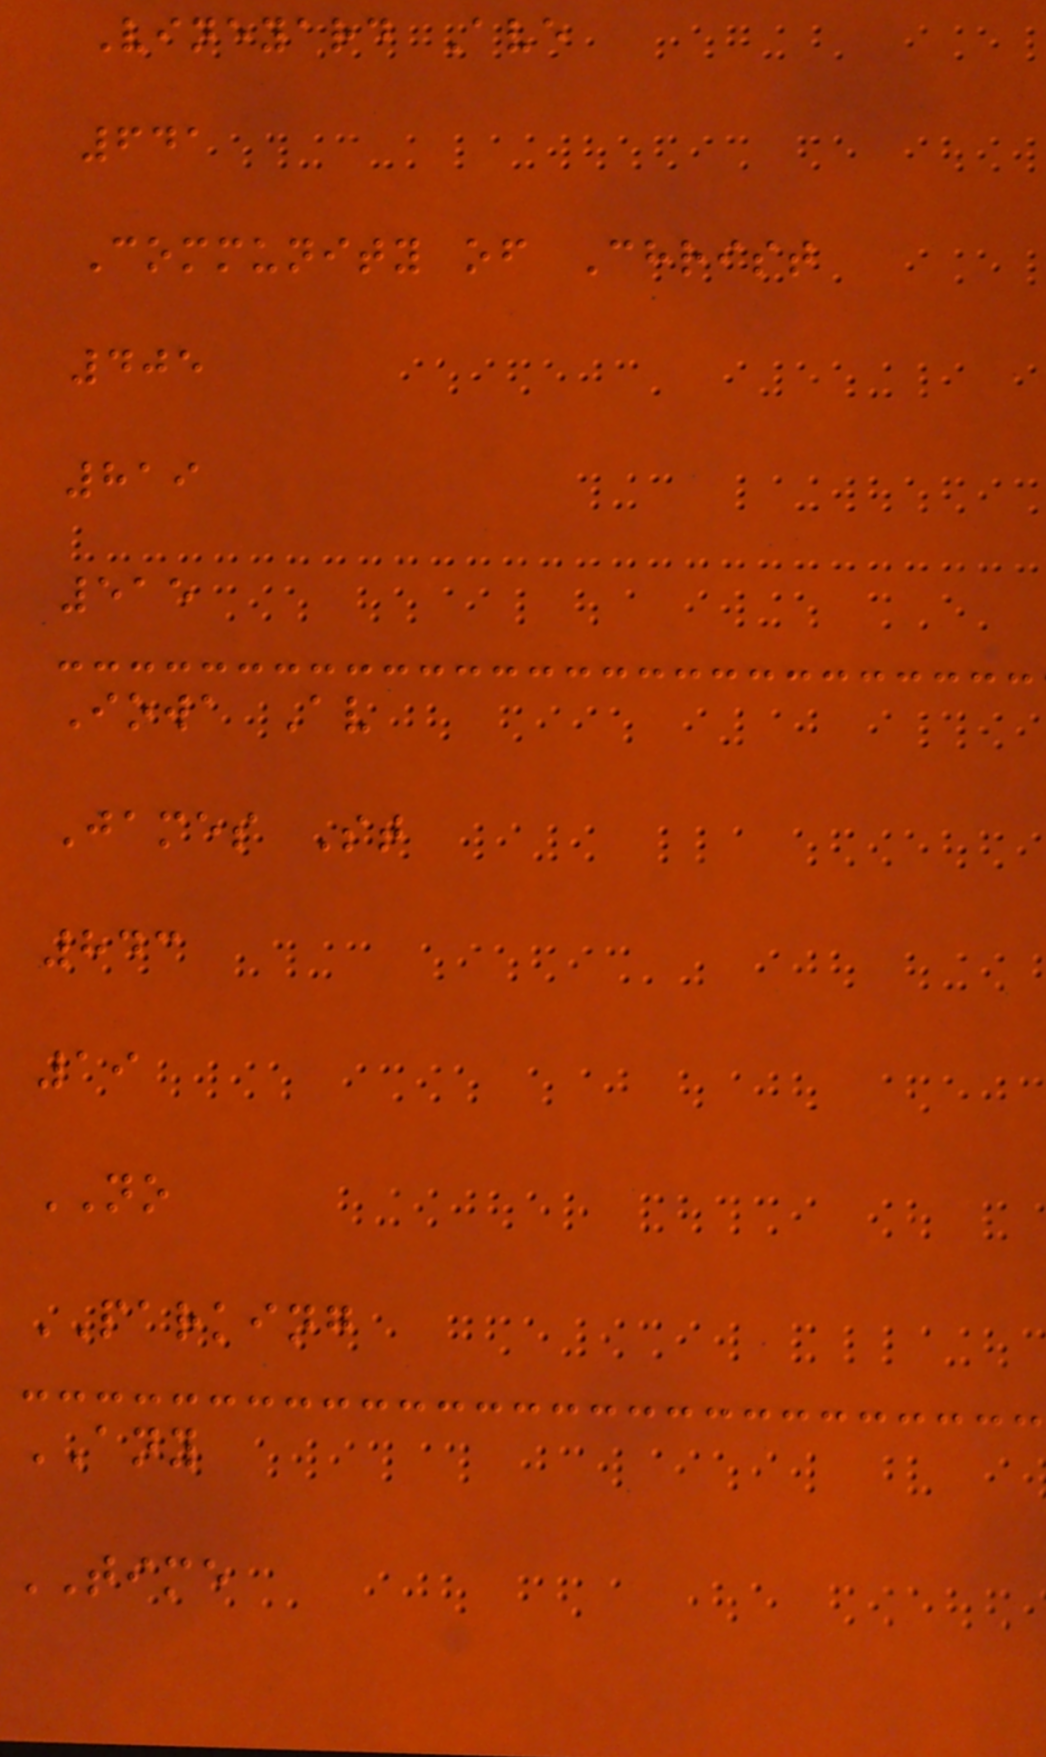Vineyard Ave
641
Community of Christ
405
819
515
Iowa Av
James St
843
19
NO
PARKING
ANY
TIME
